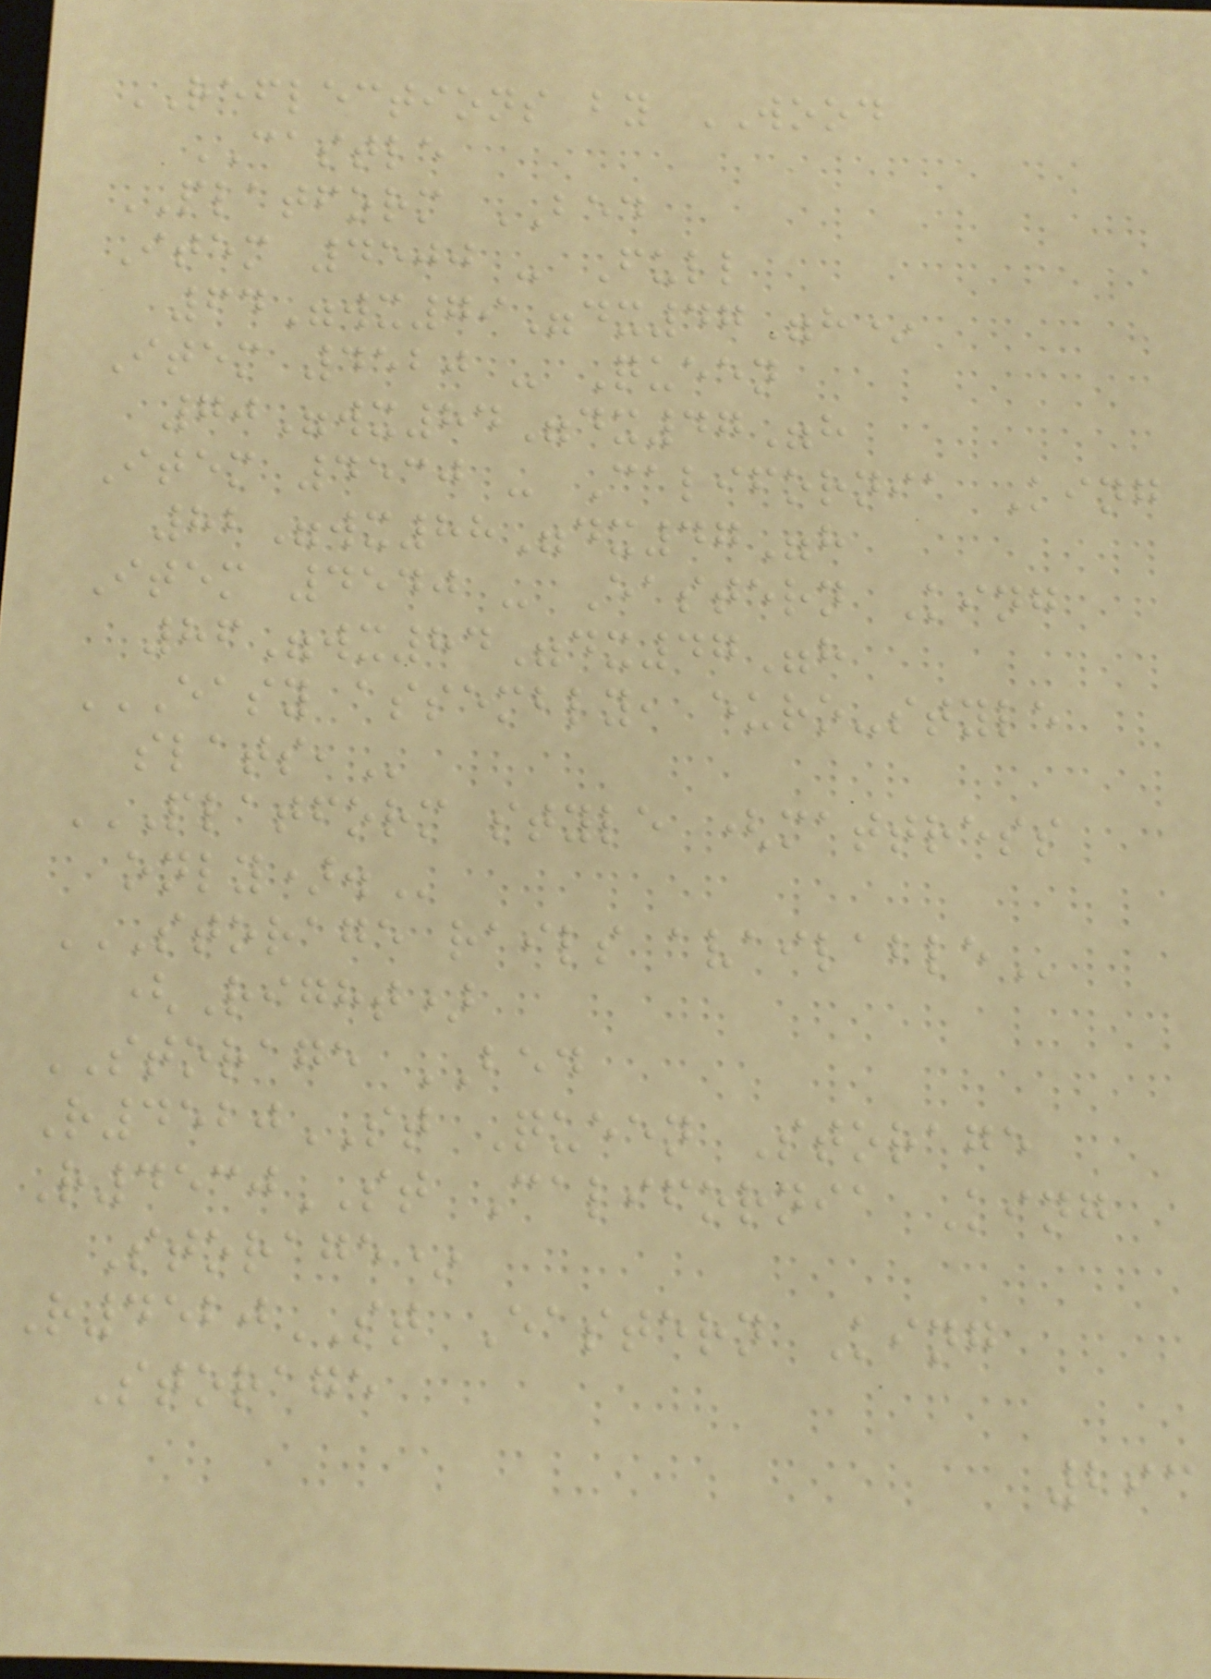REFLECTIONS by WOOD
CASTLE
PLATFORM BED
Item 4500 - Full
64"wx79"dx47"h*
Item 4520 - Queen
70"wx84"dx47"h
Item 4530 - California King
82"wx88"dx47"h
Item 4540 - Eastern King
86"wx84"dx47"h
EASY ASSEMBLY, EURO-STYLE
SLATS,
PLATFORM STYLE (MATTRESS
ONLY).
STORAGE RAILS AVAILABLE
(Right)
STORAGE BED
R4520ST Queen Storage
R4530ST California King
Storage*
R4520ST Eastern King
Storage
293
